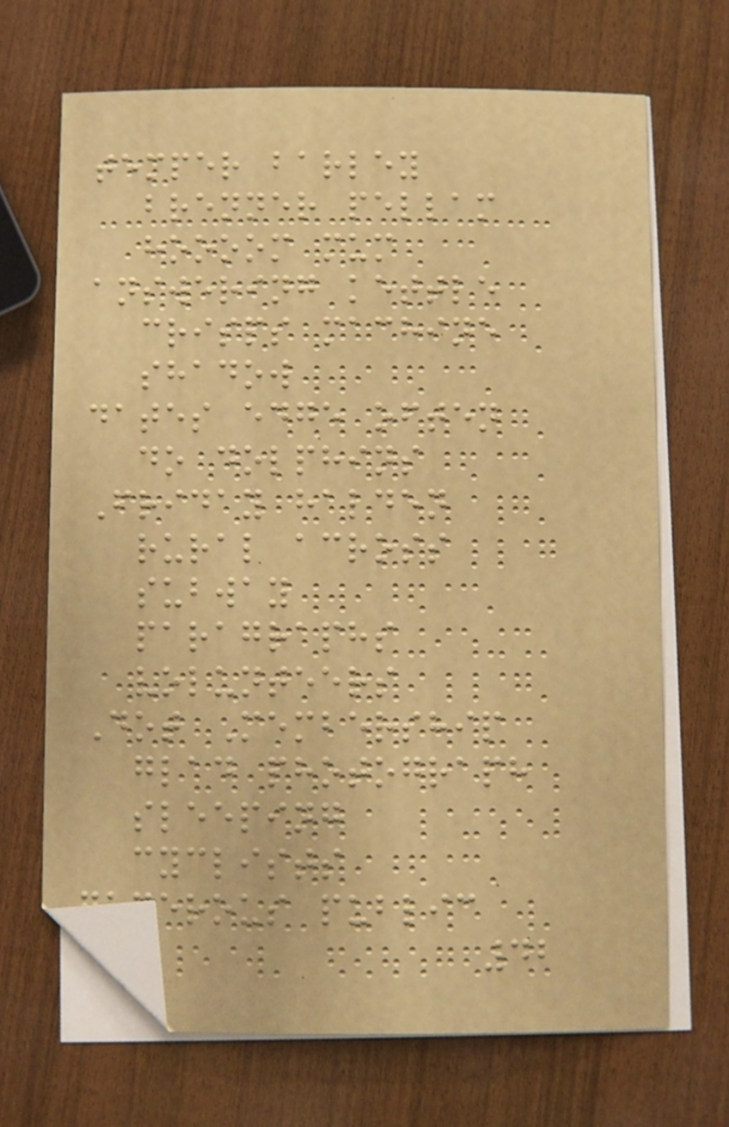temper barley
brenner pellam
hoooom mum
answering kettle
crisps machine
shadow
dates edge often
do dolphins
Friday halden
rural across
subway
paragraphs
volunteers
Dot Membership
glad photograph
sleeping
cyclists
generous public
42
